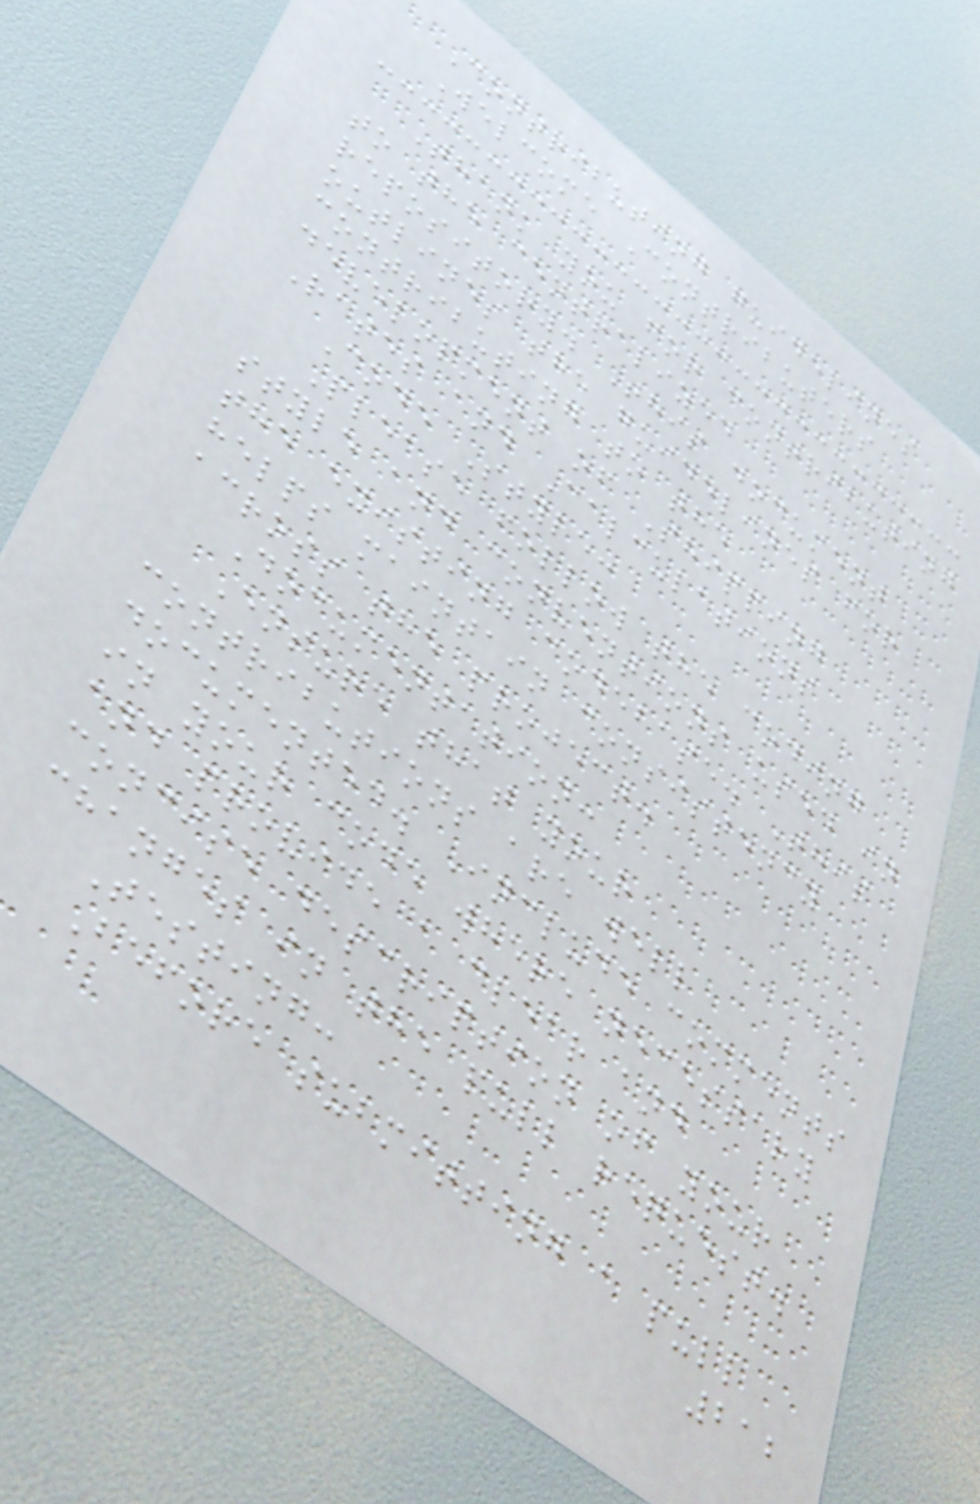Contributing guidelines
Welcome Contributers
Thank you for contributing
to the centralized
repository. This document
outlines the guidelines for
contributing to the
development of Shipping
Rates and Calculations
Code Style:
Please follow the coding
style and conventions used in
the existing codebase. This
helps maintain consistency
across the project.
Documentation:
Ensure that your
contributions are well
documented. Include comments
in your code where necessary
and provide a clear and
concise description of your
changes in the pull request.
Testing:
Before submitting a pull
212
